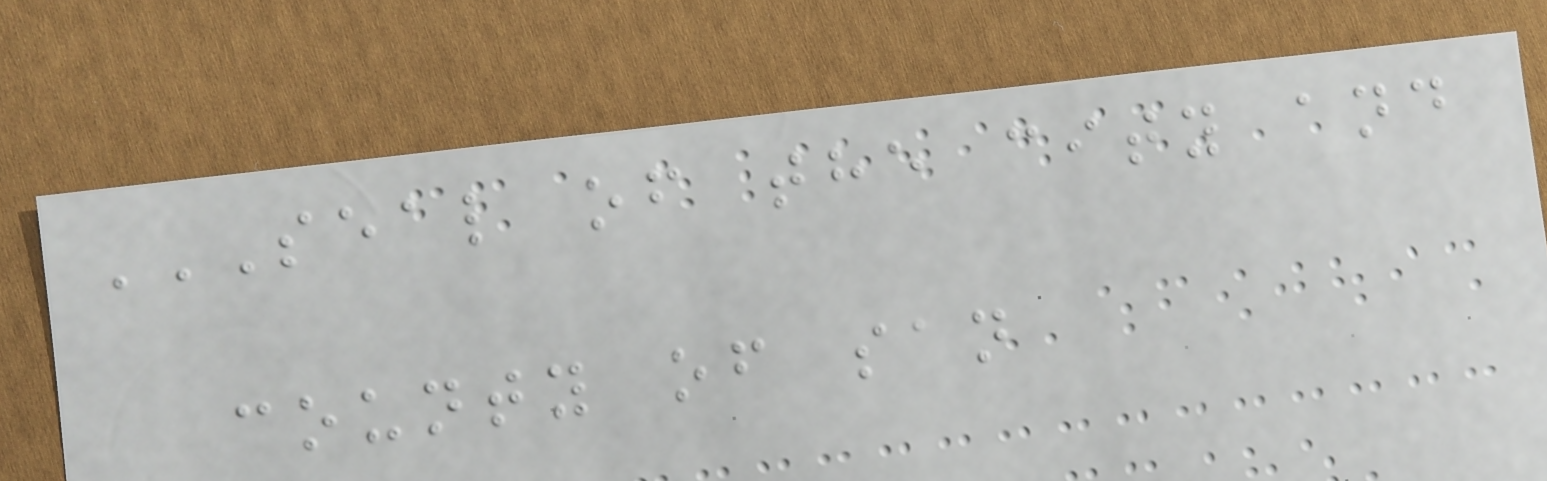SEAL OF THE CITY AND
COUNTY OF SAN
